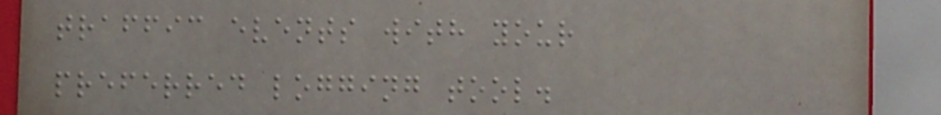traffic events with your
preferred logging tool.
